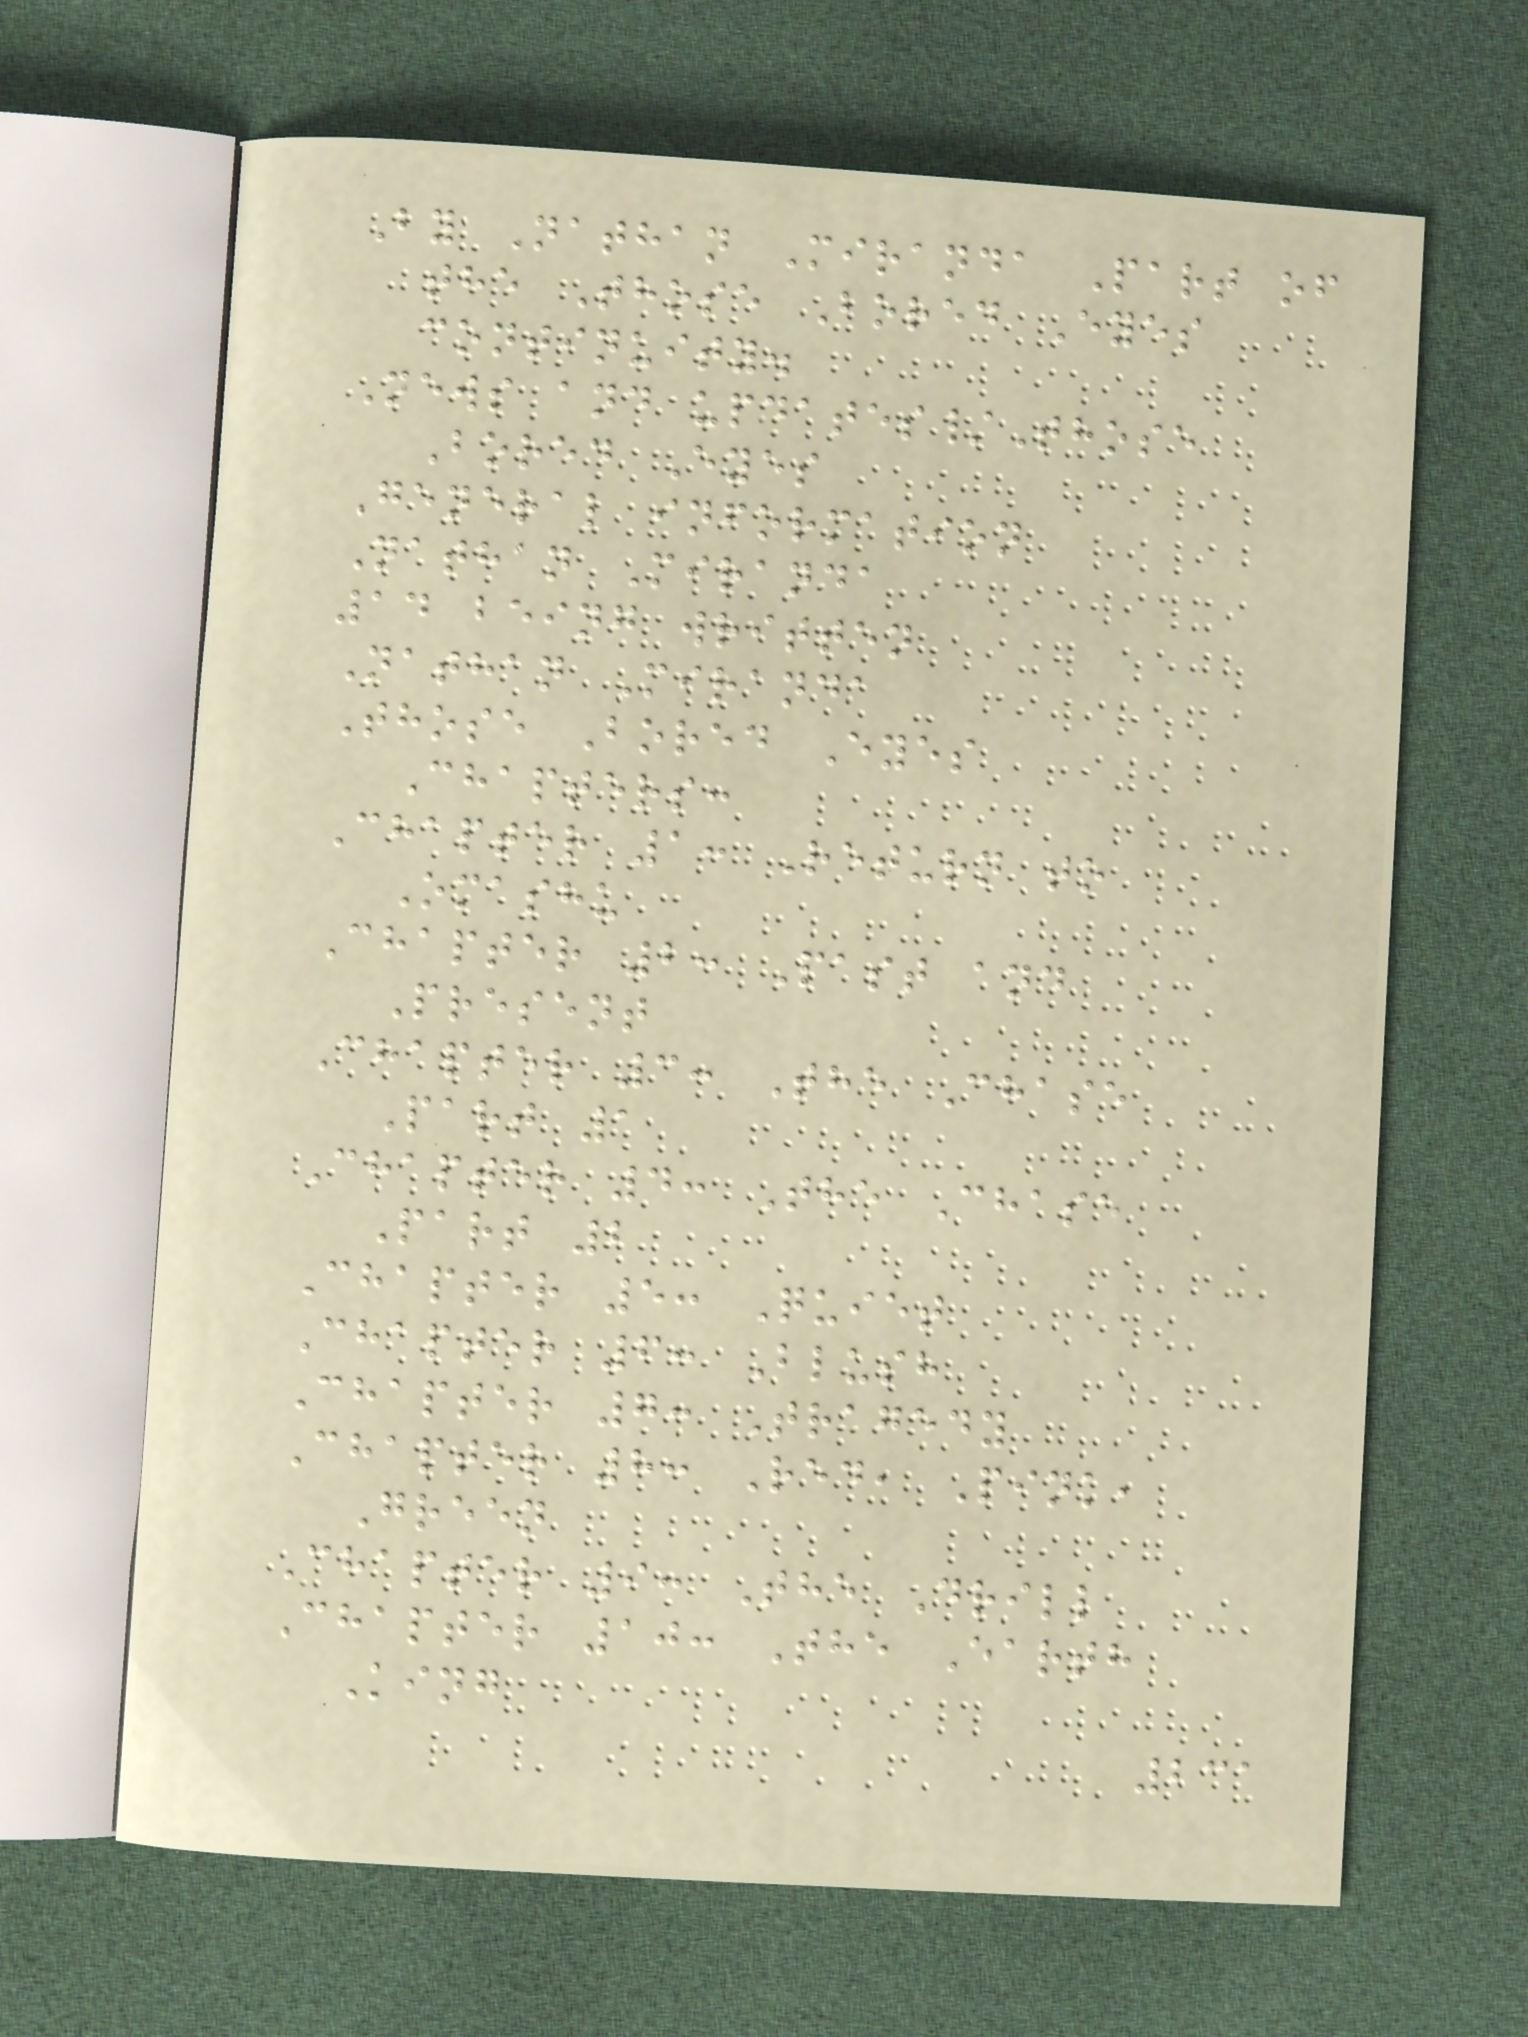By Nathan Miranda Part of
the Those Bored Eyes
continuity.
News and updates/Those
Bored Eyes
General information
Nathan Miranda
14 being written
Nathan Miranda
Those Bored Eyes
Chapters:
Chapter 1: Return to
Omashu
Chapter 2: Past and
Present
Chapter 3: The Chase
Part 1
Chapter 4: The Chase
Part 2
Chapter 5: Quiet
Chapter 6: Blush
Chapter 7: Tragedy
Chapter 8: Red, Pink,
Green
Chapter 9: The Drill
Chapter 10: The Earth
King
231
